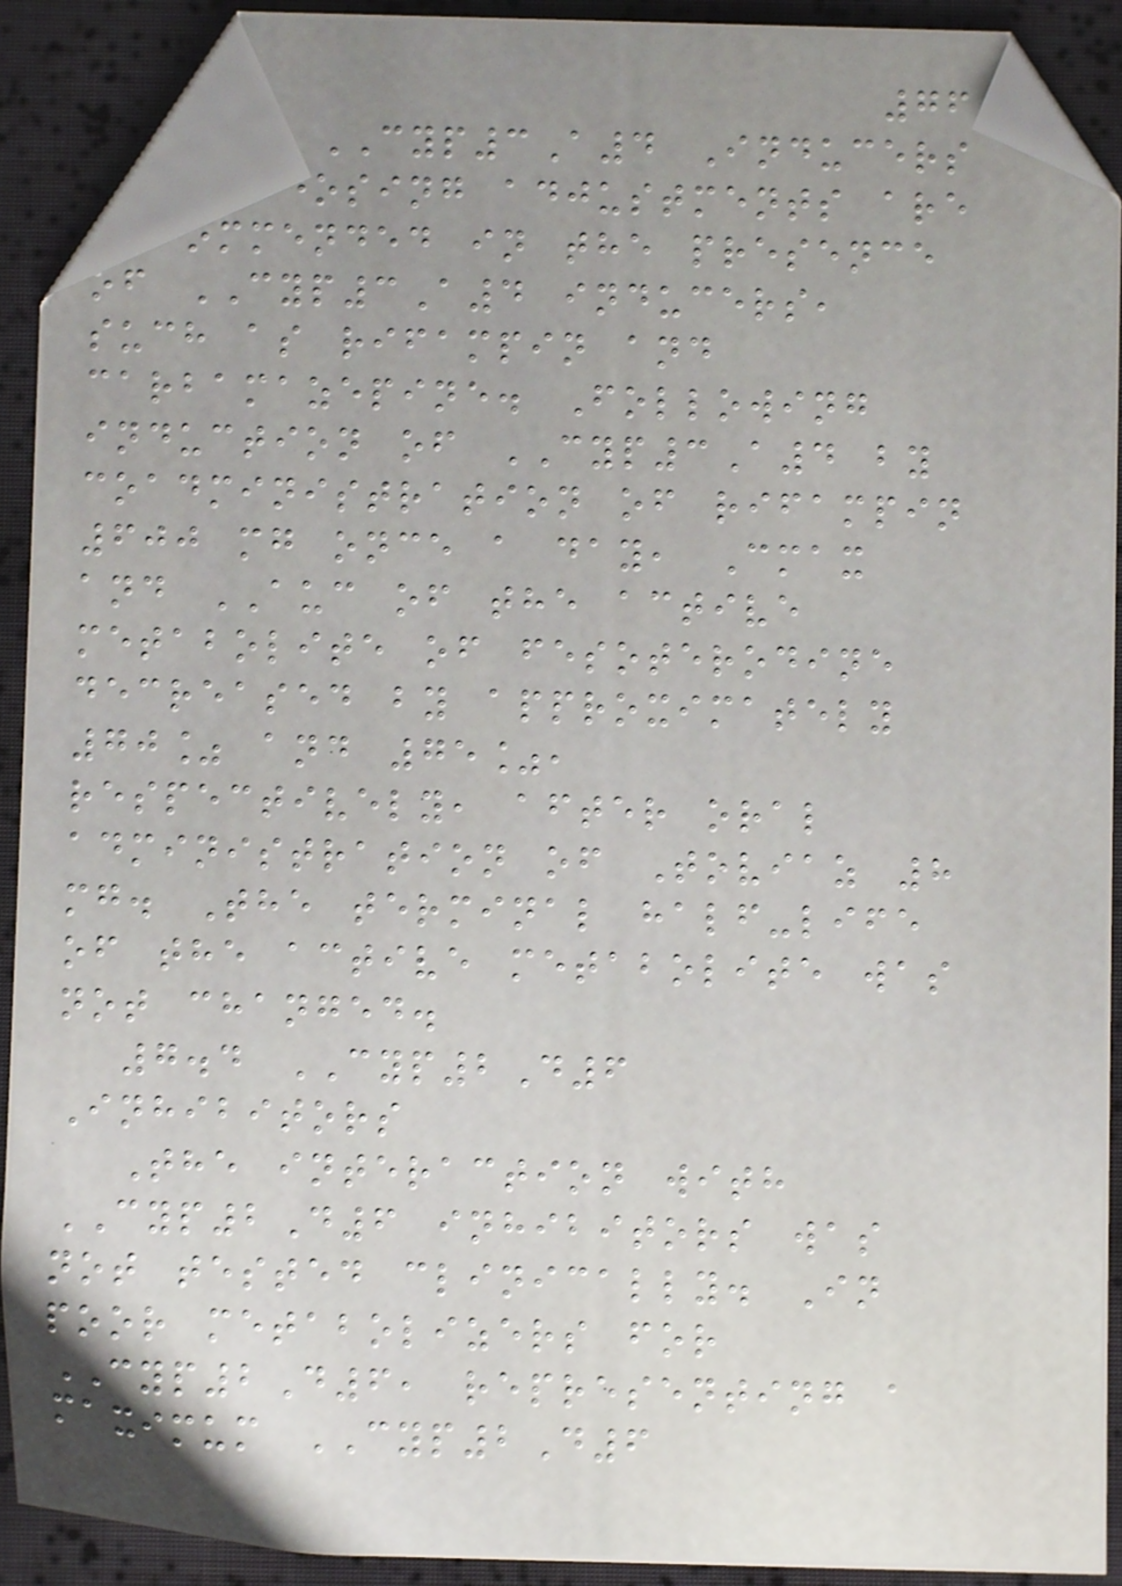76
7.3 CYP3A4 Inducers
No dosing adjustments are
recommended in the presence
of CYP3A4 inducers,
such as rifampin and
carbamazepine. Following
induction of CYP3A4 by
coadministration of rifampin
600 mg once a day, Cmax
and AUC of the active
metabolite of fesoterodine
decreased by approximately
70% and 75%,
respectively, after oral
administration of Toviaz 8
mg. The terminal half-life
of the active metabolite was
not changed.
7.4 CYP2D6
Inhibitors
The interaction with
CYP2D6 inhibitors was
not tested clinically. In
poor metabolizers for
CYP2D6, representing a
maximum CYP2D6
